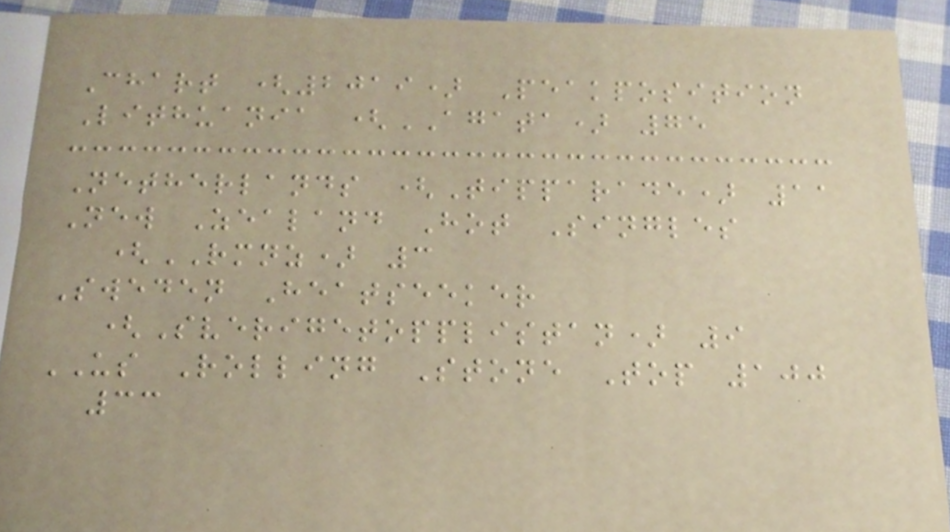Chart (2019) Peakposition
Lithuania (AGATA) 75
Netherlands (Tipparade) 11
New Zealand Hot Singles
(RMNZ) 3
Sweden Heatseeker
(Sverigetopplistan) 9
US Rolling Stone Top 100
33
